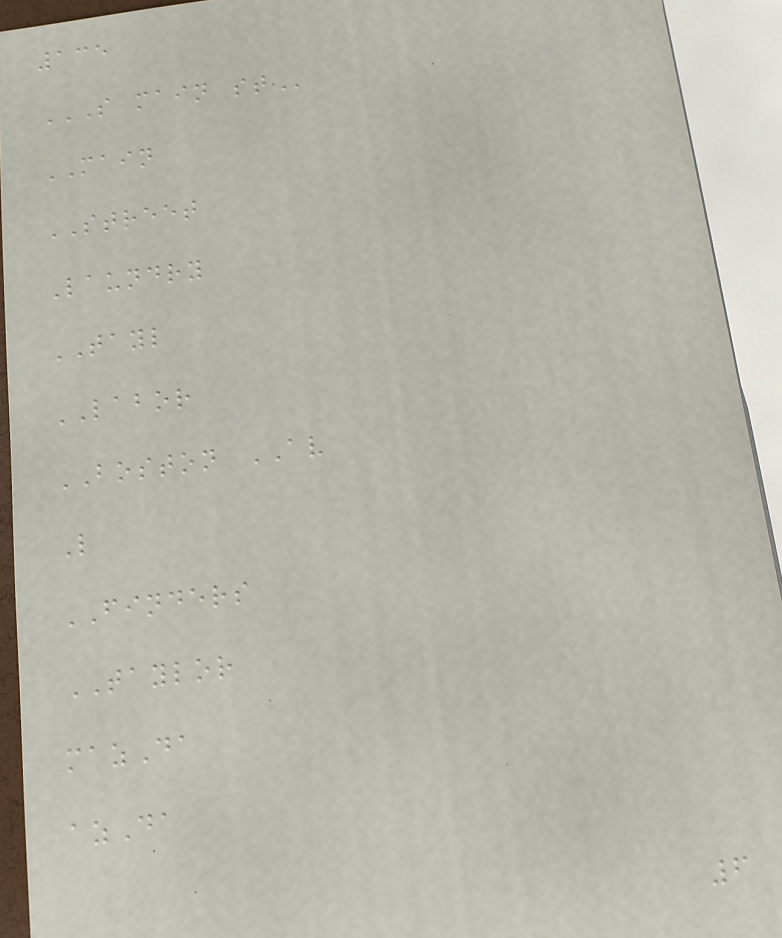135
S MAIN ST
MAIN
STREET
Laundry
TAYL
LABOR
BOSTON AV
L
FINDERS
TAYLOR
mazDa
azDa
6
